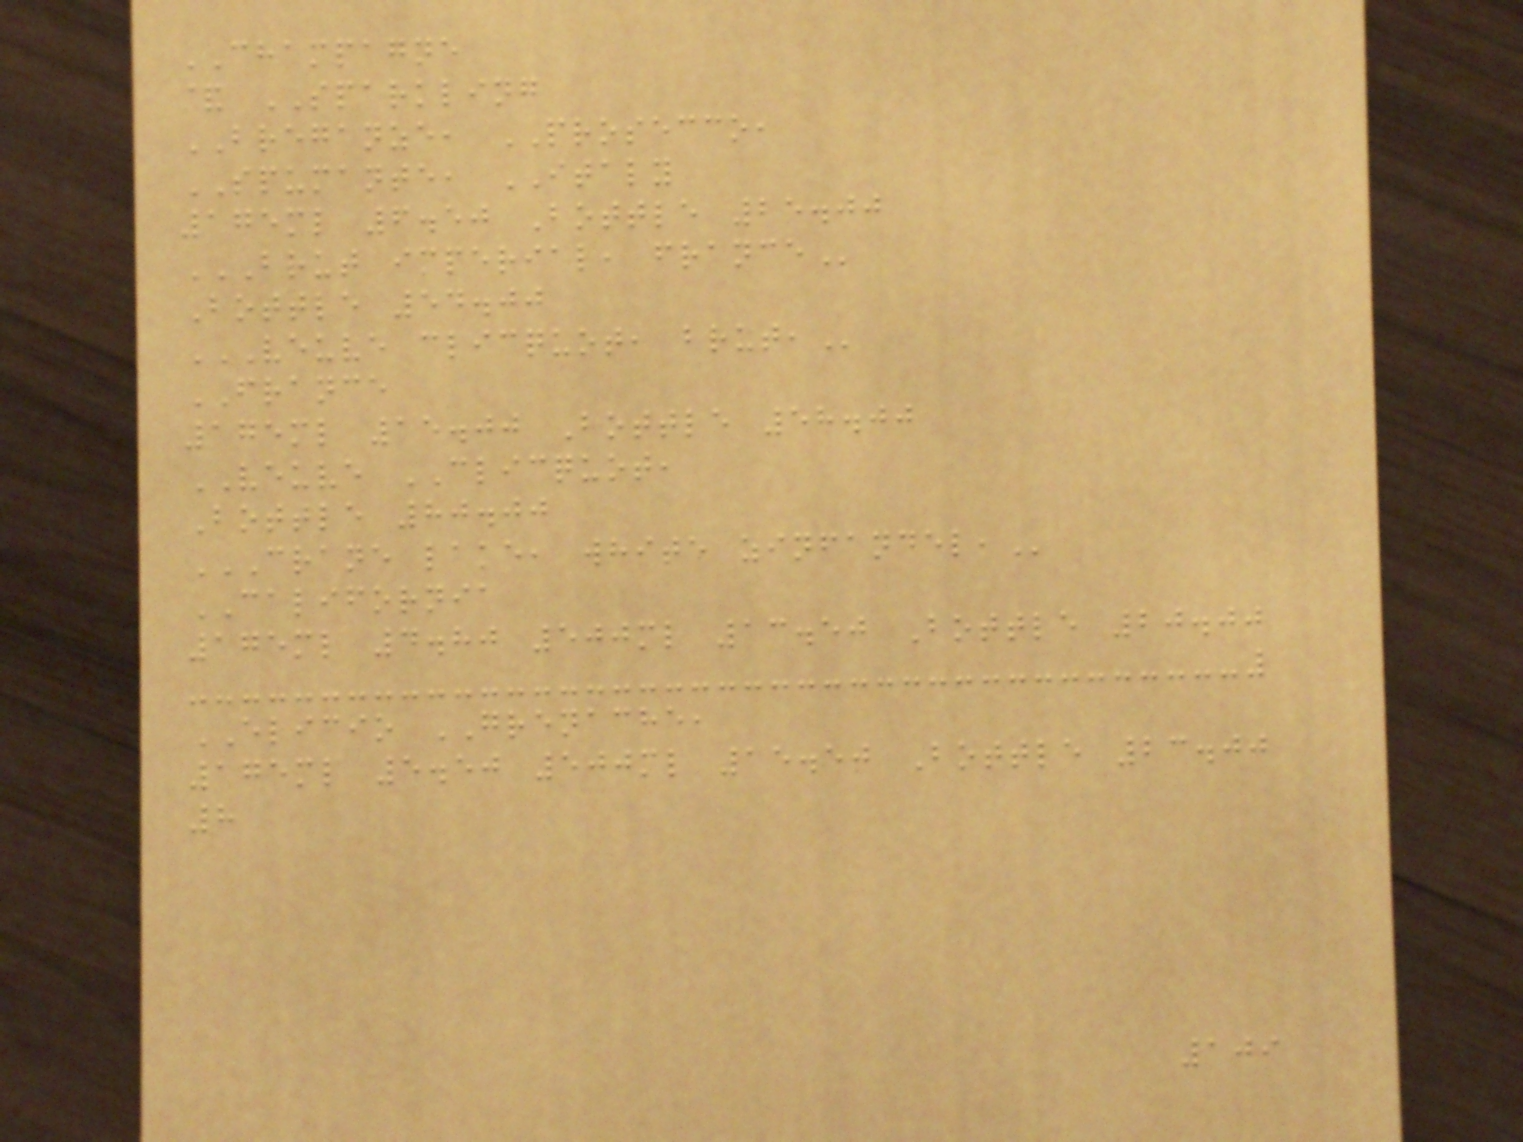CHAMPAGNE
& SPARKLING
BREGANZE, PROSECCO,
SPUMANTE, ITALY
175ml 6.50 Bottle 25.00
BRUT IMPERIAL, FRANCE
Bottle 54.00
VEUVE CLICQUOT, BRUT,
FRANCE
175ml 15.00 Bottle 58.00
VEUVE CLICQUOT,
Bottle 80.00
CRANE LAKE, WHITE ZINFANDEL,
CALIFORNIA
175ml 4.80 500ml 13.50 Bottle 20.00
ELICIO GRENACHE,
175ml 5.50 500ml 15.50 Bottle 23.00
8
109
